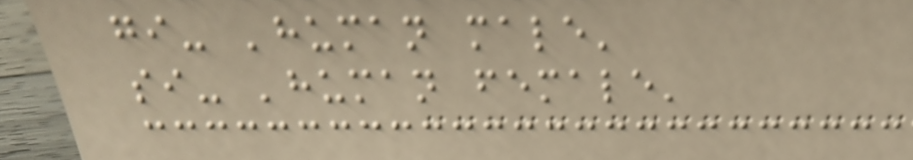gi- 'human male'
si- 'human female'
